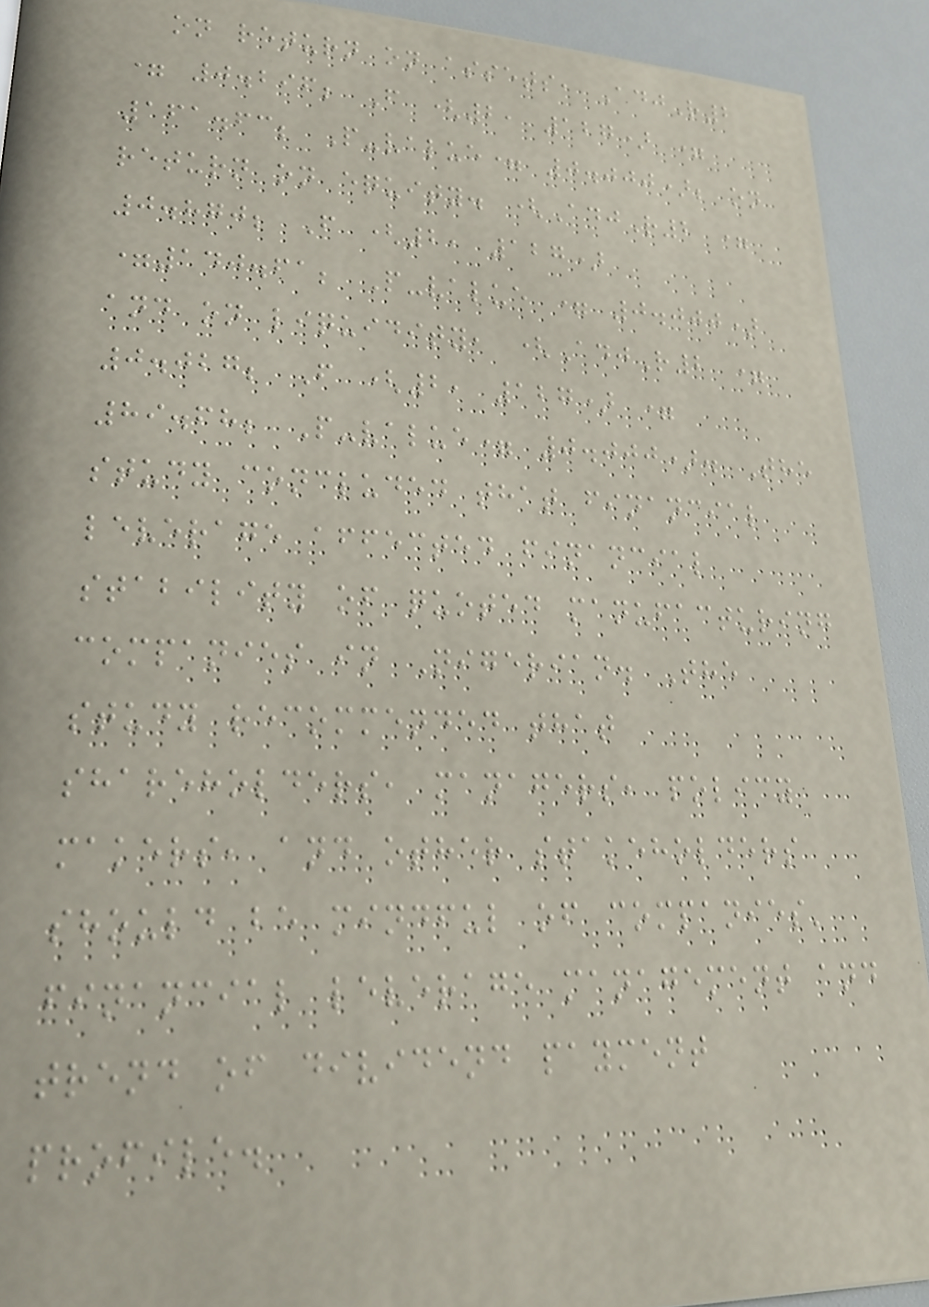on return on assets, AdjR2
= 0.296; F (2, 127) =
161.63; P-value= 0.000); on
return on equity. (AdjR2 =
0.870; F (2, 127)
=140.61; P-value = 0.000)
and on liquidity, (AdjR2 =
0.027; F (2, 127) =
89.68; P-value= 0.000). The
study concluded that financial
leverage affected financial
stability of quoted manufacturing
companies in Nigerian. The
study recommended that
shareholders, managers, policy
makers, and other stakeholders
should be mindful of companies'
financial leverage management and
trend of dividend payment
profile.
